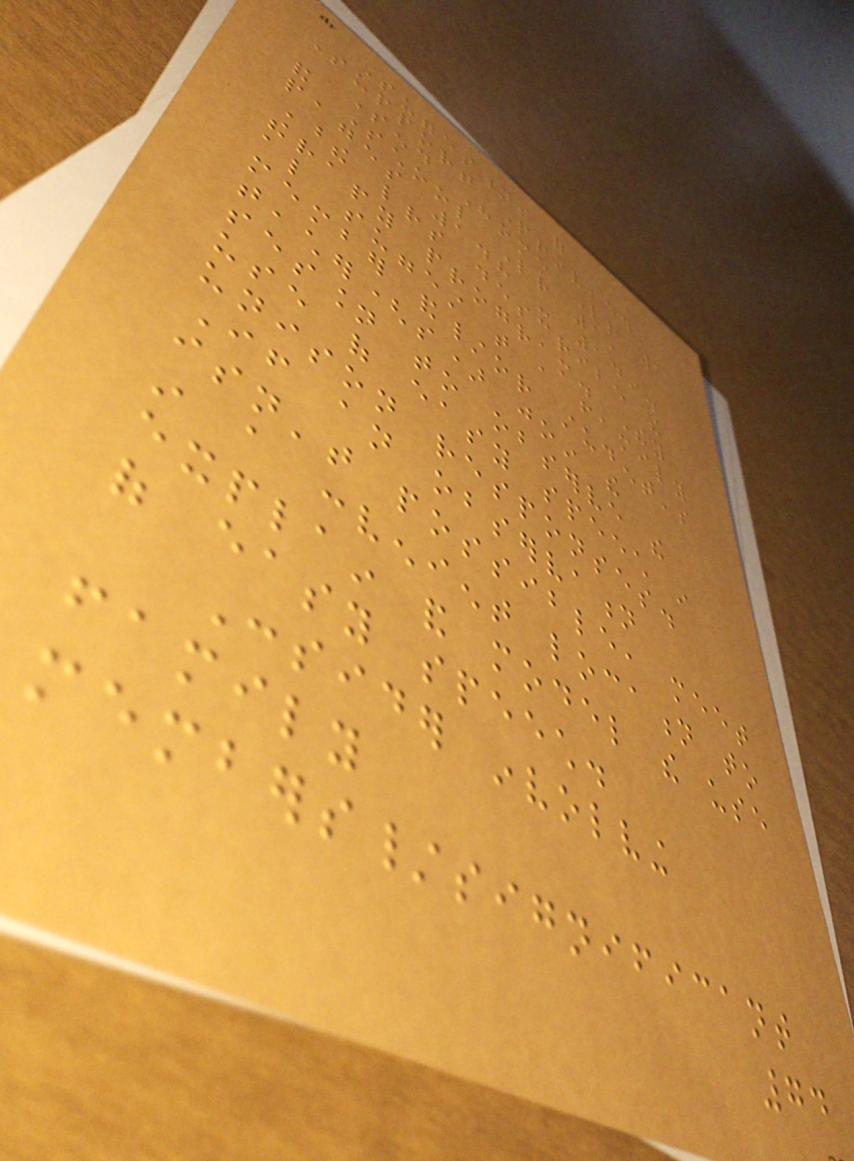Suggestions for
Support Providers
Send Home Letter 1
and School Letter 1,
pages 148 - 149.
These letters describe the
therapy program. They
also suggest that a family
member and/or student's
teacher(s) join the
session to observe the
use of easy speech in
unison responses.
If an observation
isn't possible, meet
in a convenient location to
explain and model the use
of easy speech.
Consider involving
family
members/significant
74
